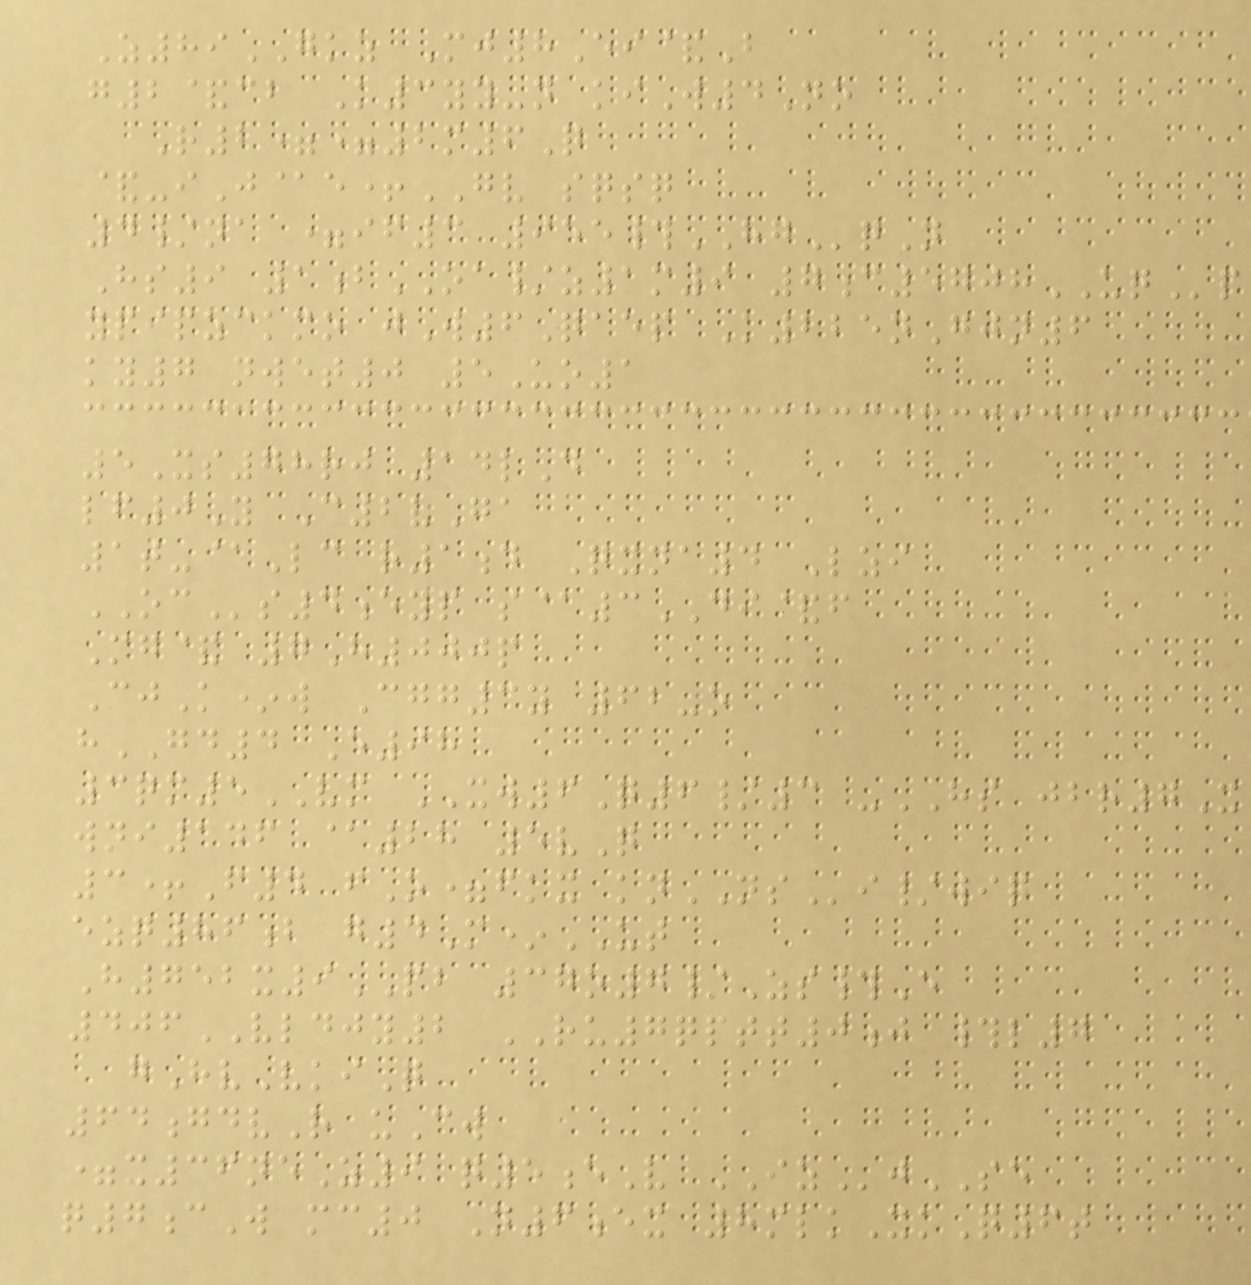Z89GKZ Mj8Ei&B
g2&cb K3yy-n kiW4No
R2==2m6Q
&-iJ@e+GV sqsq
4/na =if3 955#HGqN
Hs9 1bOA/z1m9 7c5708UQp
ypipzckmo jW6Qaep K225nGjn6
ky7 nwet0 5Uo1
5Xs78rj 14lD
lf0Y C2vGa
1t-@Lc r1d Qxna4 Lzi
OCs4eyp s@3DI&f
Mg& 7H000p
CjK*w Cgg3y 62-o
hGD4 E98
3qm5VM XW6Q6/3 -HS jbr7X
wni146 @28 5vQ
3+F4 fO=fkx knNSi/wiq
ezq86b g4M*UT
H752x9PB 37o7/Zs#E
406VLDJY2 RU7qptt0j #l7
gHvVkiQ
64gdvR uCw
=x36neZ9 q5eV IZjSE
q7cW mc0 N6ex 8mlkXkQ6t
